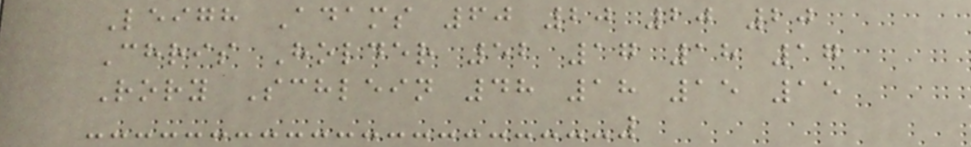Leigh Adams 60 20 20 20
Chris Holder 52 17 18 17
Rory Schlein 48 18 15 15
